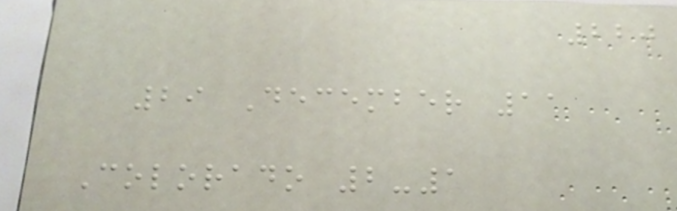220
29 December 11
Colorado 2-1
